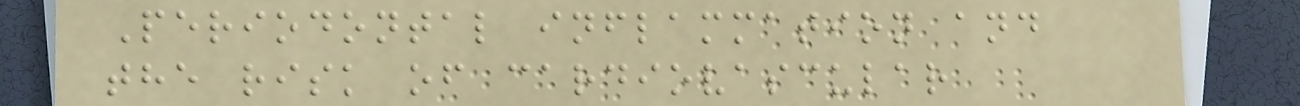Periodontal inflammation and
the risk of cardiovascular
